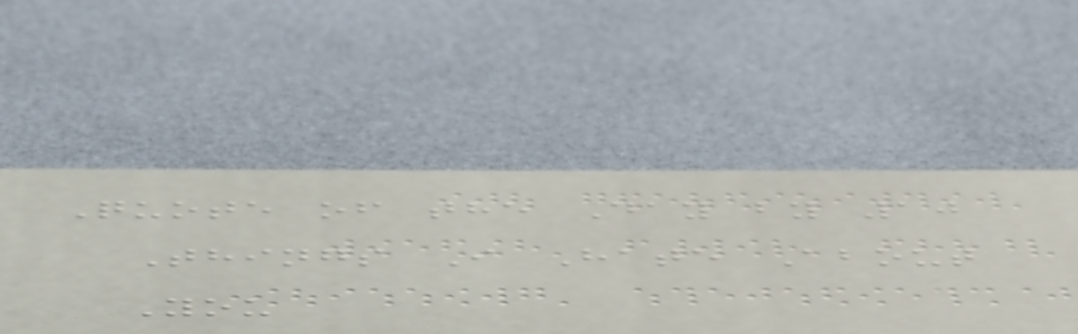Quote of the Day by 10
Things I Hate About
You
